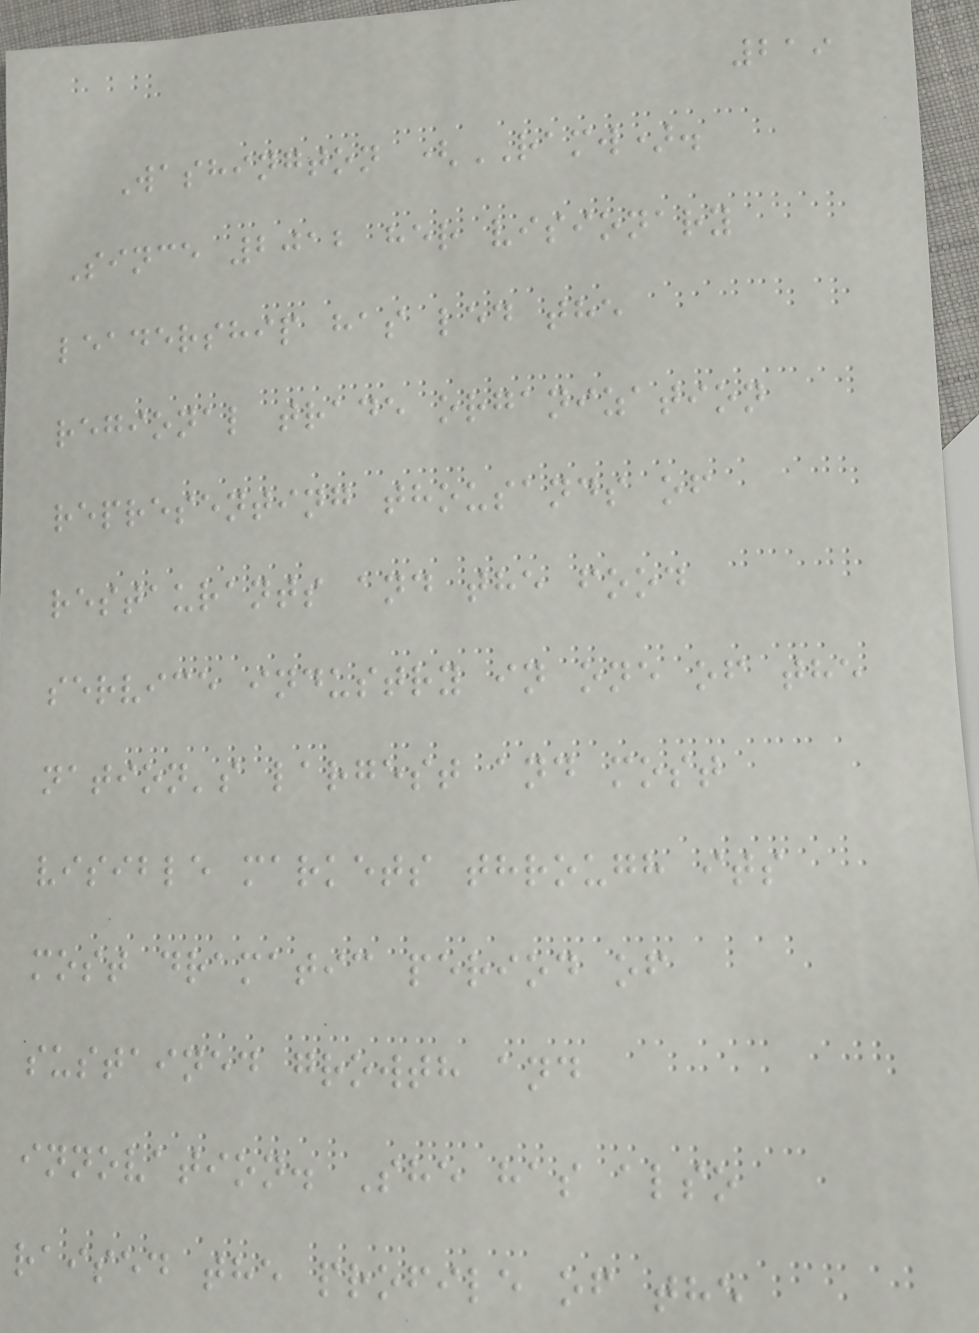219
Washington (RAMW).
Since 2012 her visionary
leadership has led the
regional trade organization
representing thousands of
restaurants and the food
service industry in one of the
nation's largest and most
visible markets through its
most dramatic period of
sustained growth and
innovation. She has also
raised the profile of the
